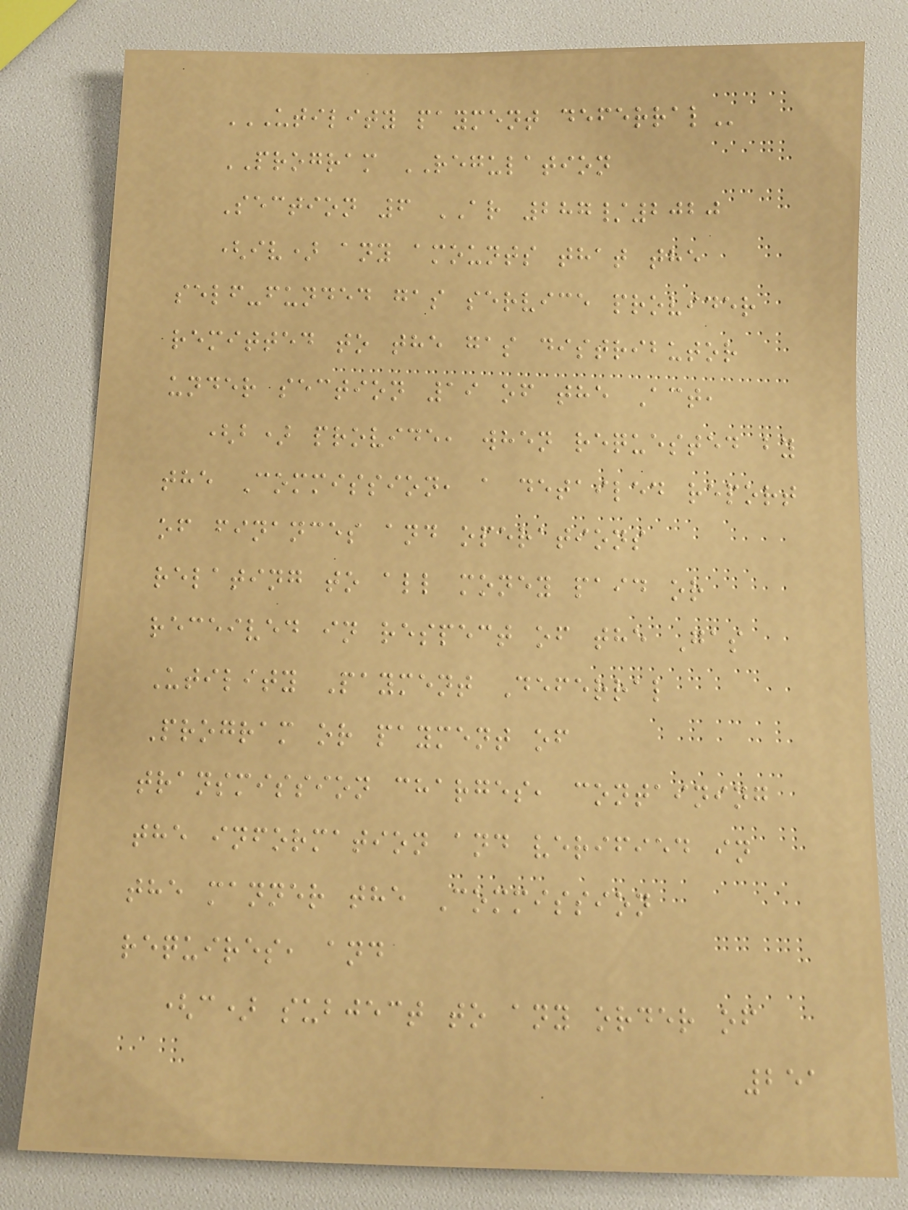UTILITY PAYMENT DEFERRAL
PROGRAM REGULATION
Section 6 AR 287/2020
(iv) any amounts that the
self-funded gas service provider
remitted to the gas distributor
under section 19 of the Act,
(b) provide, when requested by
the Commission, a detailed report
of finances and operations
relating to all money paid or
received in respect of the Gas
Utility Payment Deferral
Program or payment of
transmission charges, containing
the information and verified in
the manner the Commission
requires, and
(c) subject to any order of
251
